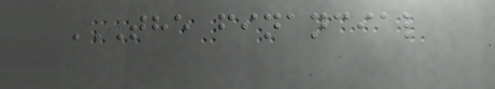THE FINANCIAL
